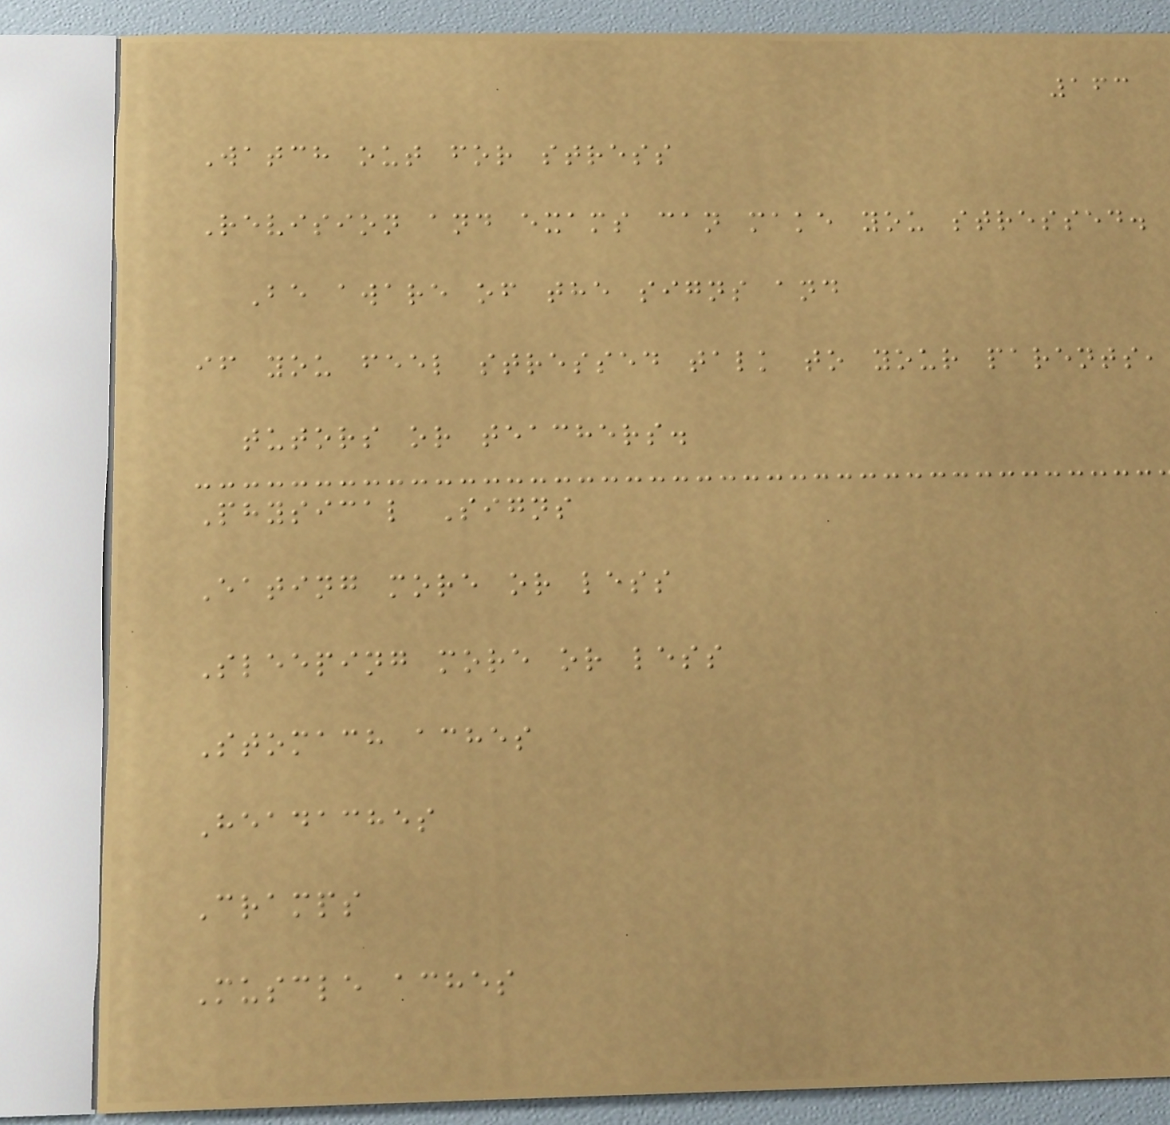163
Watch out for stress
Revision and exams can make you stressed.
Be aware of the signs and
if you feel stressed talk to your parents,
tutors or teachers.
Physical Signs
Eating more or less
Sleeping more or less
Stomach aches
Headaches
Cramps
Muscle aches
